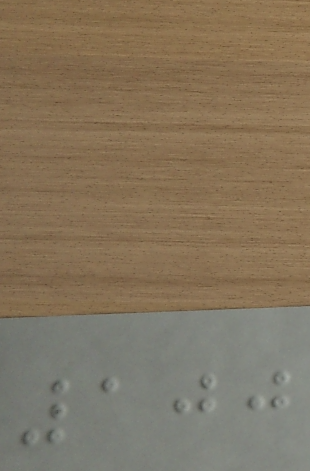100
